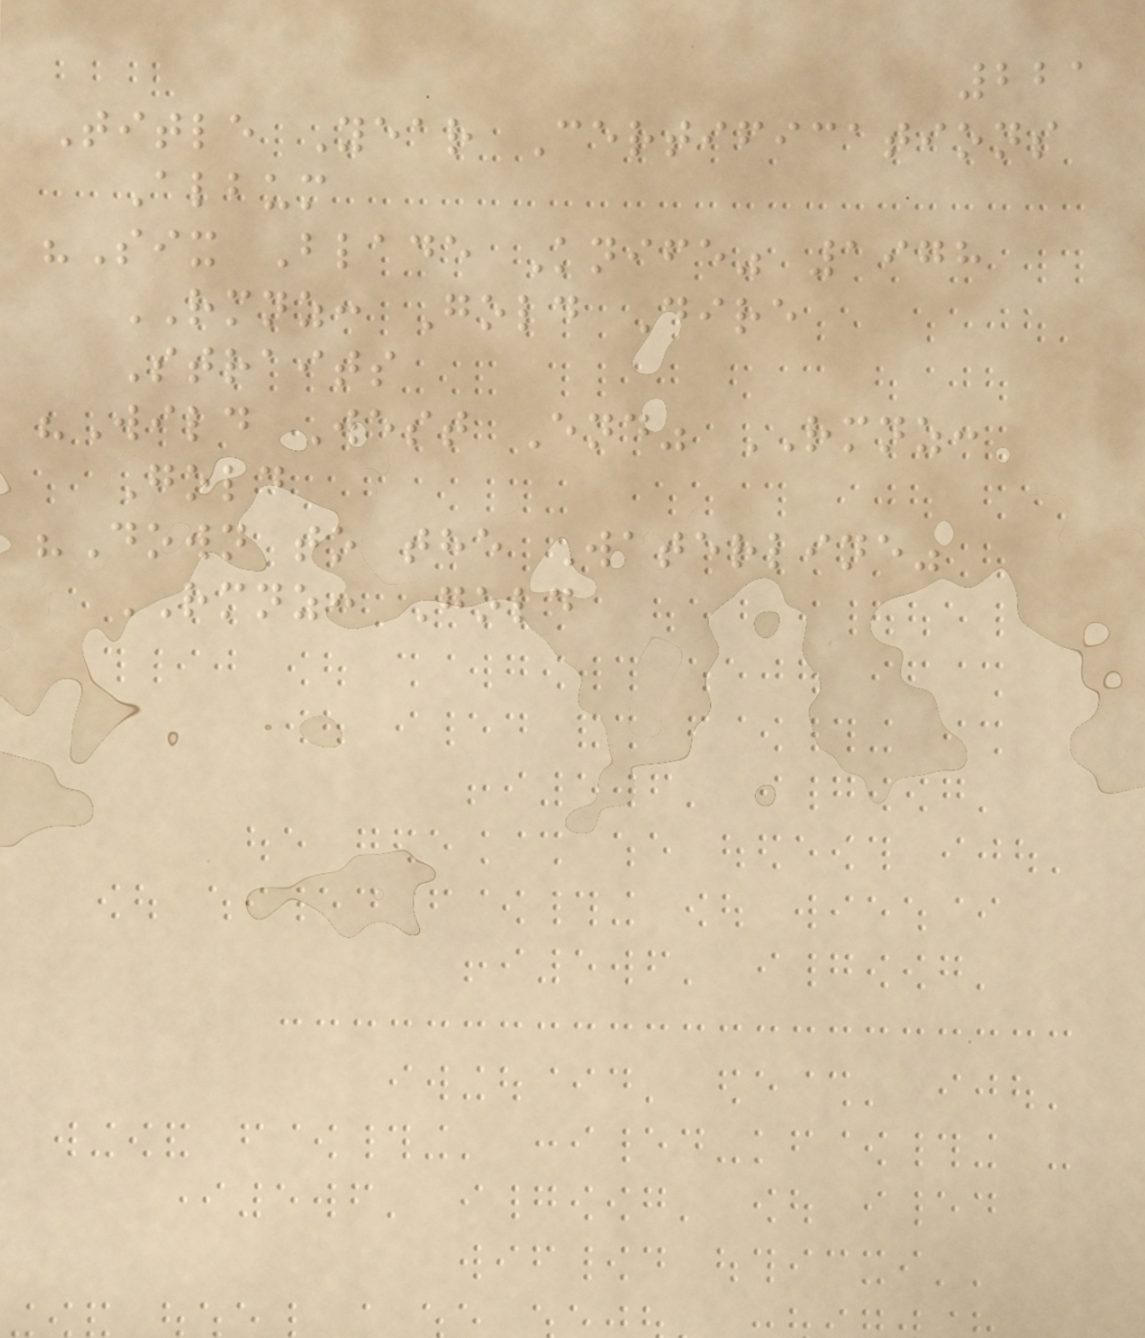221
Title Year Certifications
Album
"Six Blade Knife" 1978
RMNZ: Gold Dire
Straits
"Wild West End" RMNZ:
Gold
"Down to the Waterline"
RMNZ: Gold
